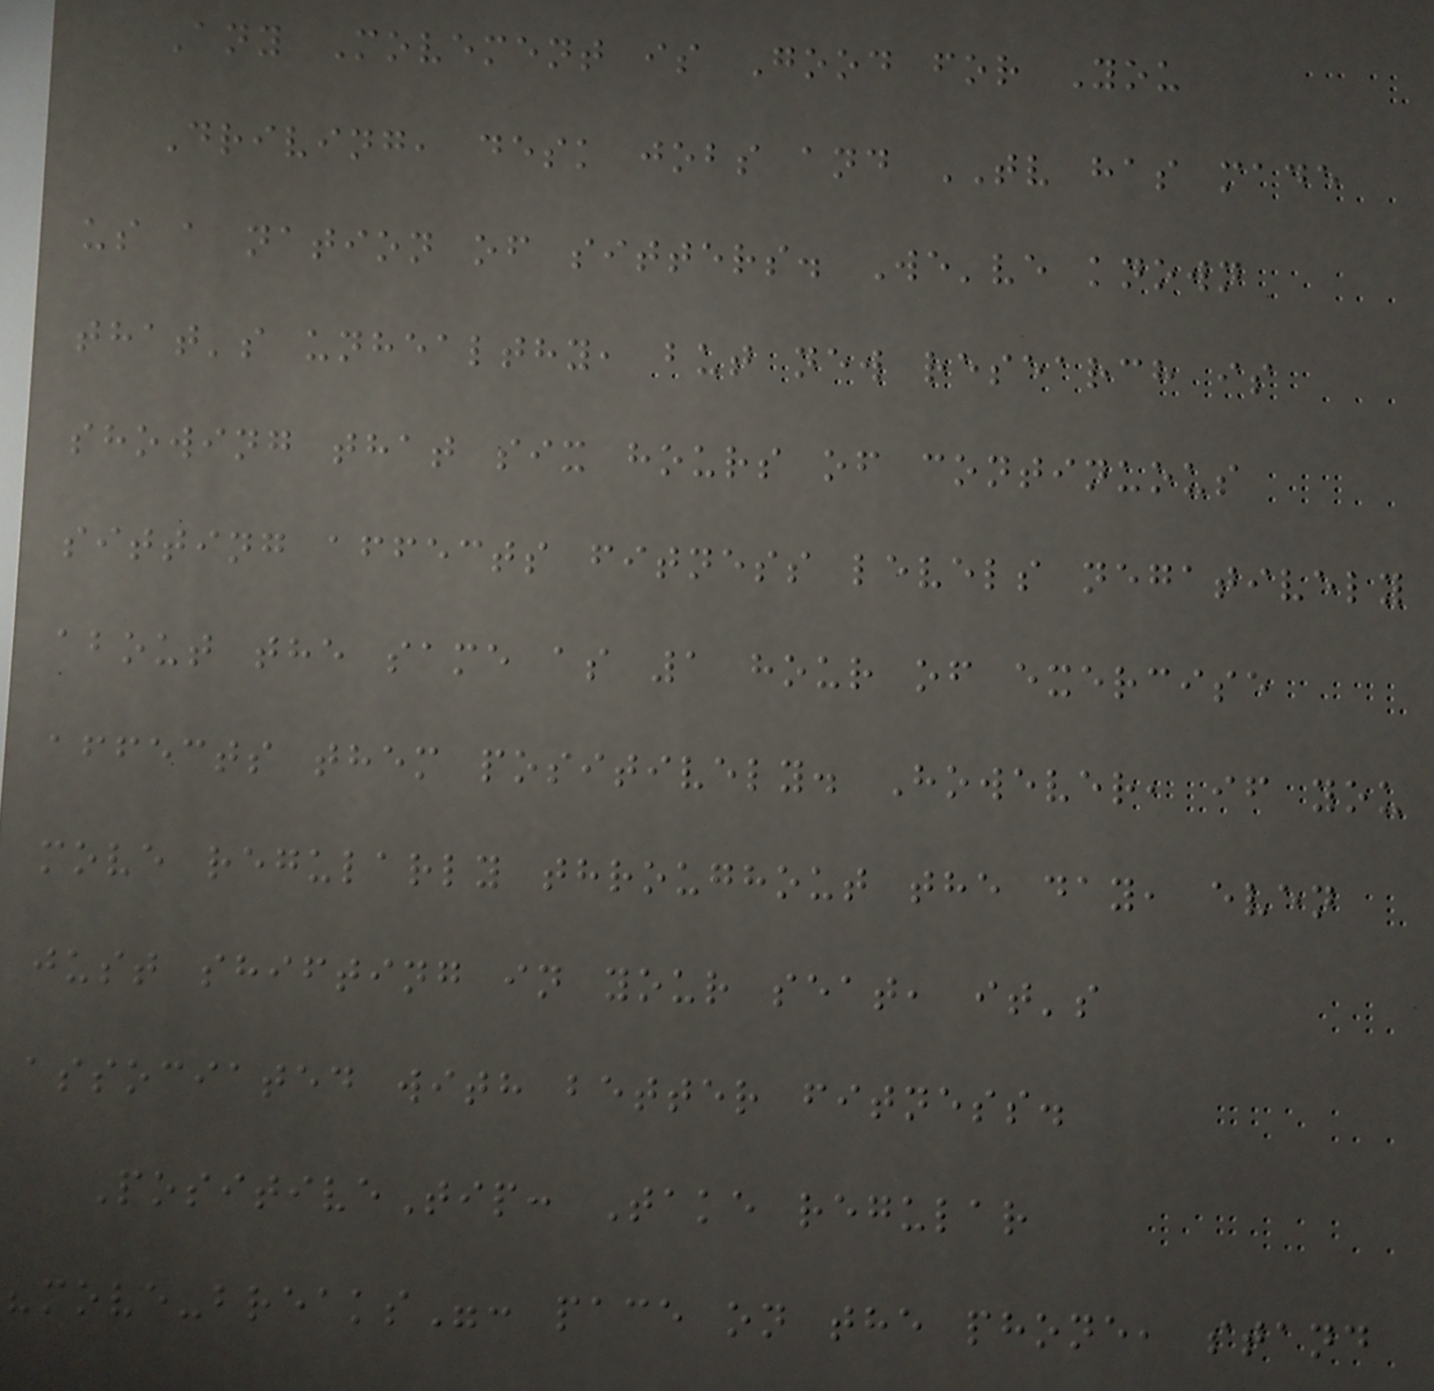Any Movement is Good for You
Driving, desk jobs and TV has made
us a nation of sitters. We've known
that's unhealthy, but new research is
showing that six hours of continuous
sitting affects fitness levels negatively
about the same as 1 hour of exercise
affects them positively. However, if you
move regularly throughout the day, even
just shifting in your seat, it's
associated with better fitness.
PositiveTip: Take regular
"move-breaks": pace on the phone, stand
